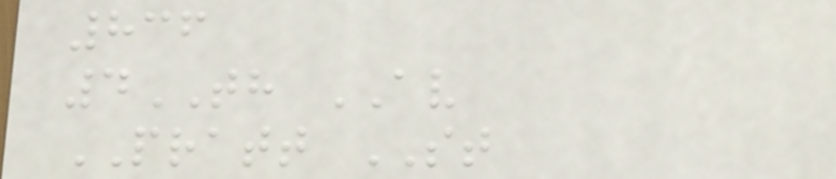836
4TH AV
PRATT ST
